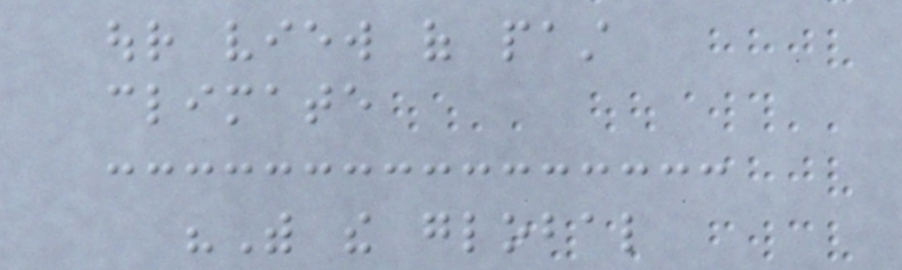our view of past
climate
"With the global
